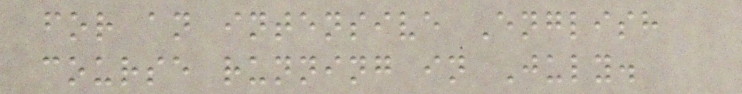for an intensive English
course running in July.
